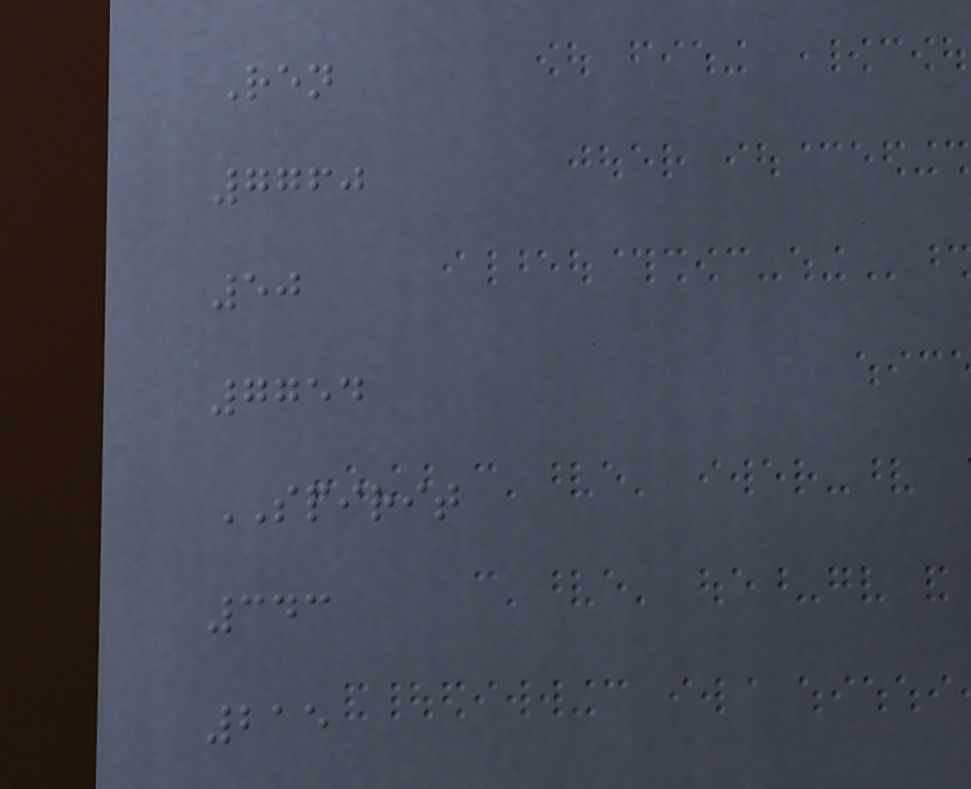Ren
7760
50
7754
SPIRIT
343
215
